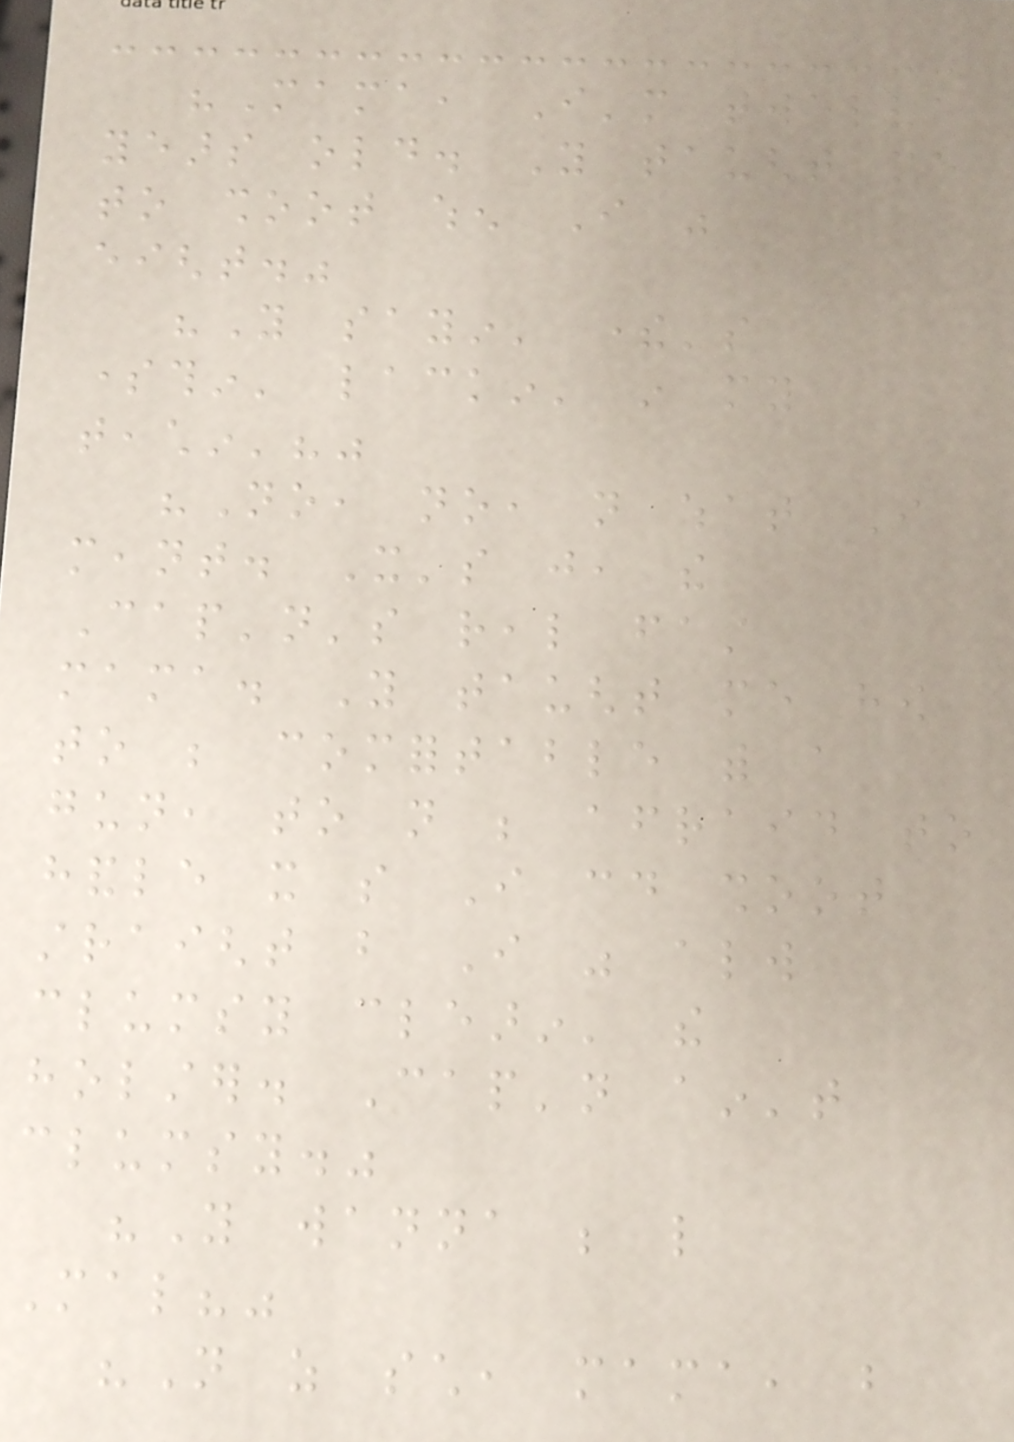"Mama, I'm twelve
years old. You taught me
to shoot when I was
eight."
"You sayin' there's
somethin' lackin' in my
teachin'?"
"No, no, not what I
meant. It's just, the
Cap'n's real fast
mama. You taught me how
to be comfortable with a
gun, to not be afraid to
handle it so I could shoot
straight but I was always
clumsy clearin' the
holster. Cap'n ain't
clumsy."
"You wanna be like
Mal?"
"Not as such, mama, but
